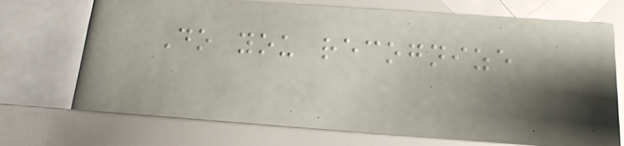Do you recognize
